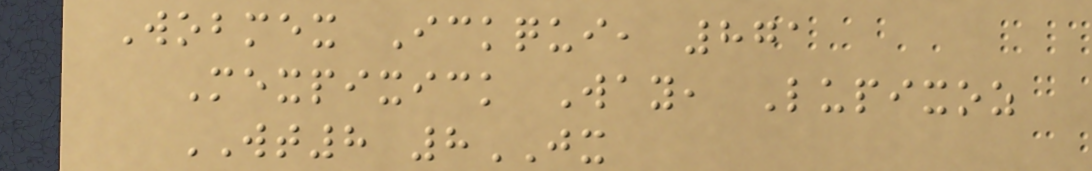Wobmex Ickqui, 871
Mexpixick Way, Lupixoz
WT8 8JX
